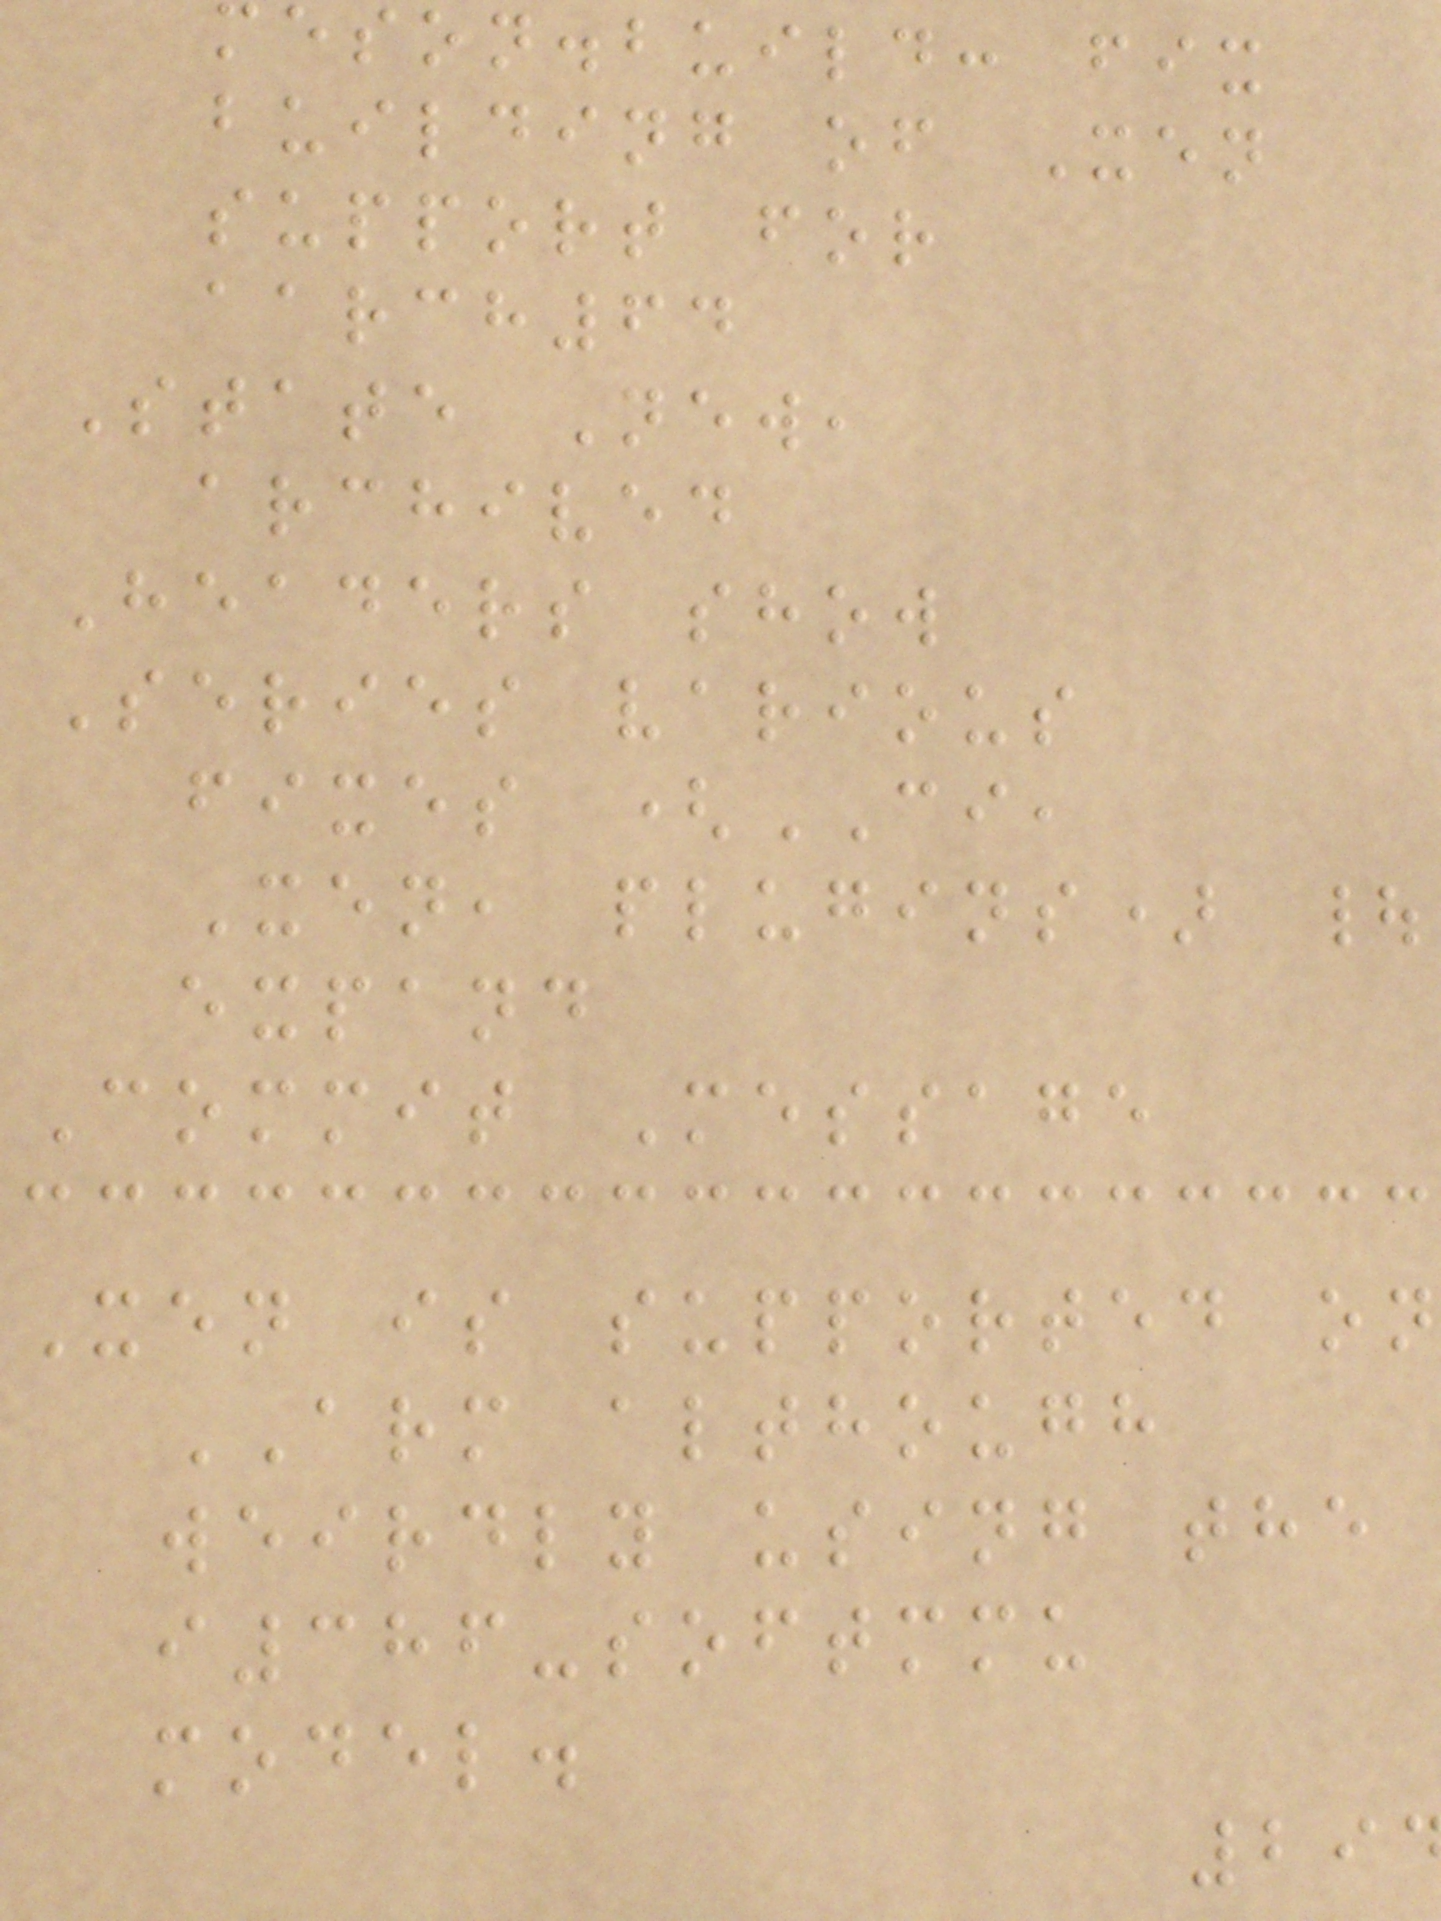eson.build: fix
building of Xen
support for
aarch64
State New,
archived
Headers show
Series various
fixes (CI,
Xen, plugins) |
expand
Commit Message
Xen is supported on
ARM although
weirdly using the
i386-softmmu
model.
